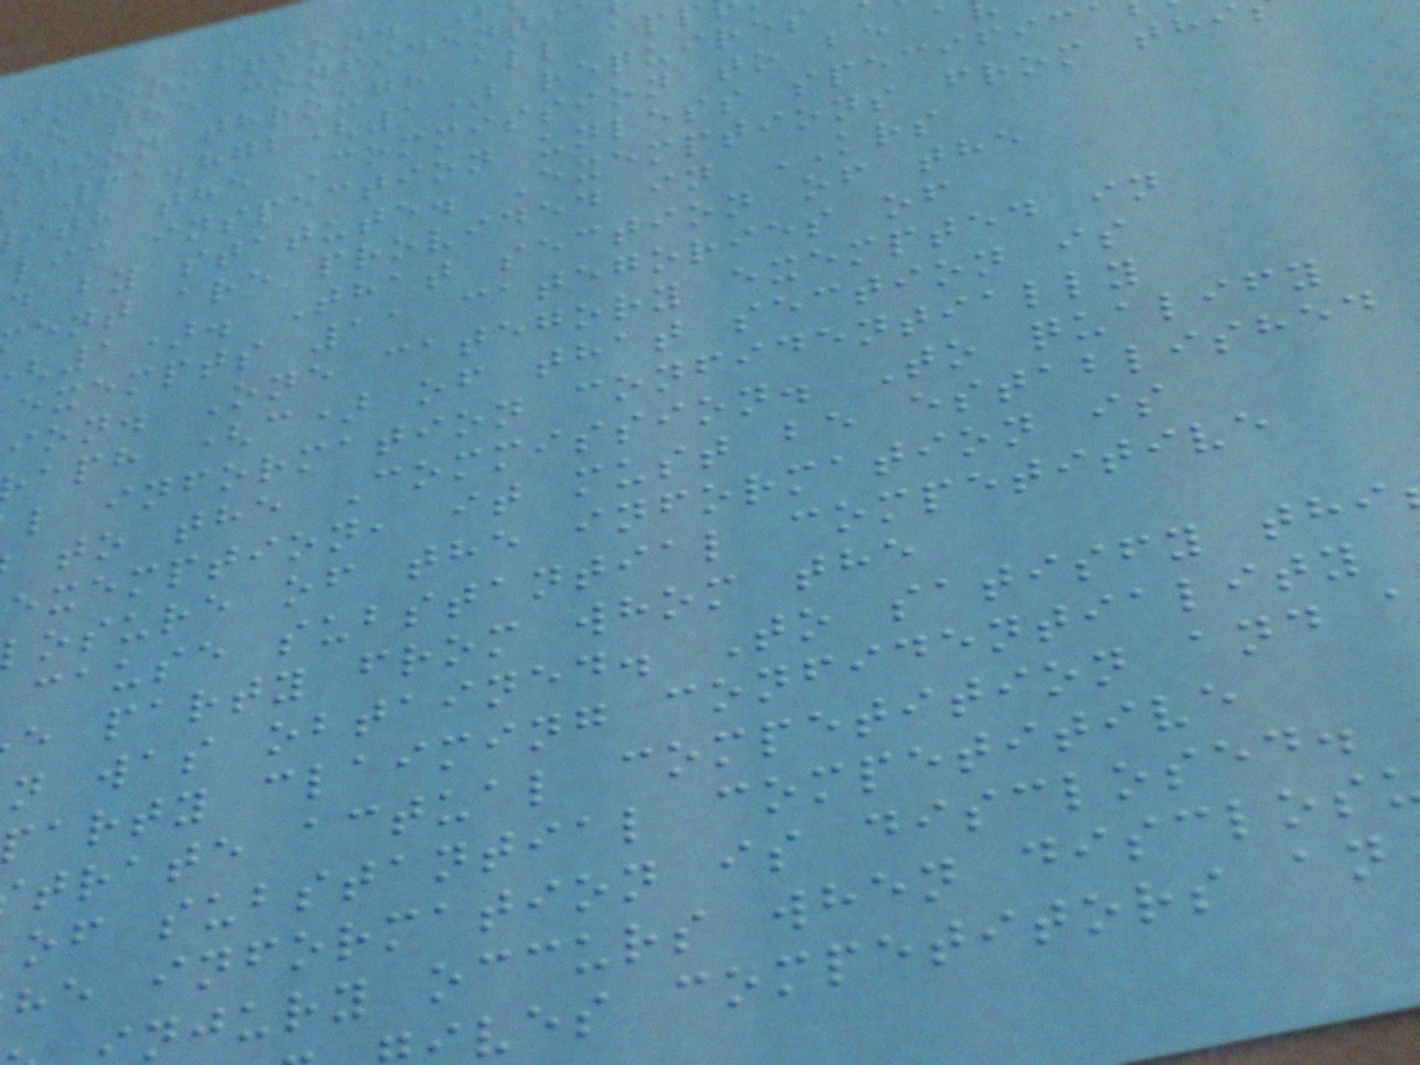information.
ve the confidenti
ation through all ap
61.872(1) requires
ith the Commission to be a
lic inspection unless specific
d by statute. Exemptions from thi
ent are provided in KRS
1). That section of the
exempts 11 categories of
ion. One category exempted in
aph (c) of that section is
l information confidentially
to the Commission. To qualify
exemption, it must be established
osure of the information is
cause substantial competitive
e party from whom the
n was obtained. To satisfy thi
party claiming confidentiality
trate actual competition and
of substantial competitive
he information is disclosed.
njury occurs when disclos
ves competitors an
